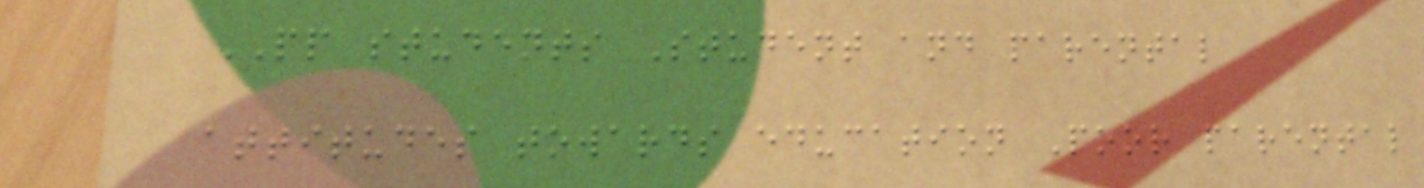PP students Student and parental
attitudes towards education Poor parental
